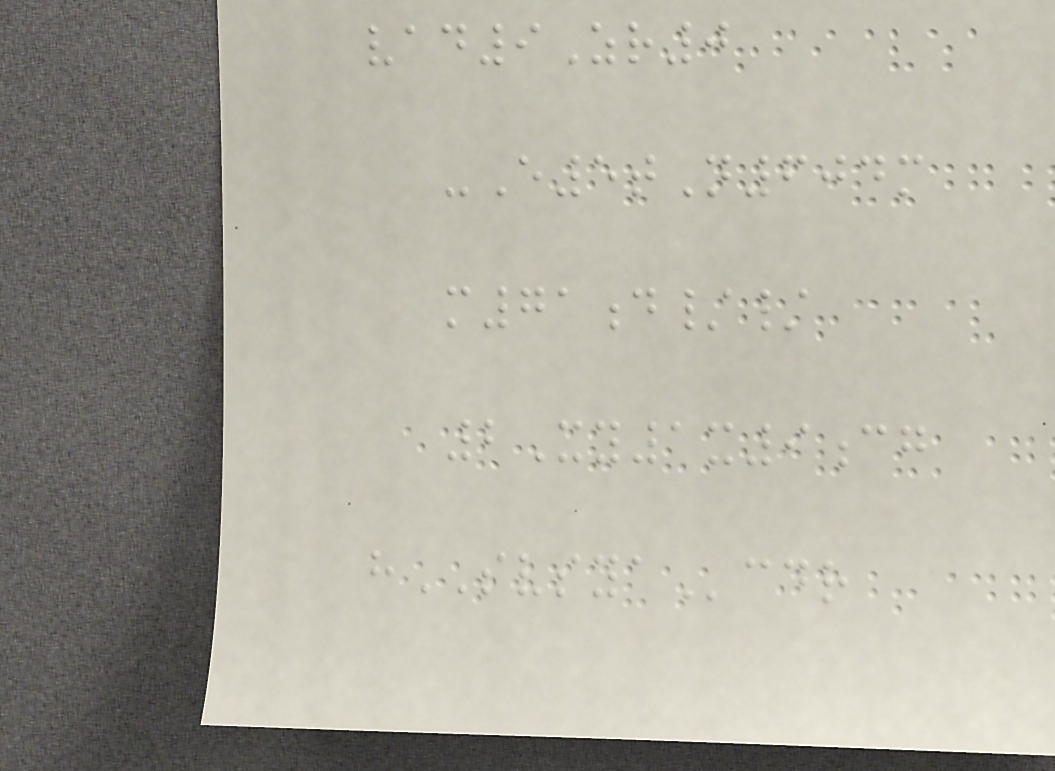vad9Zr0
-E5tN604m
m71d//
2Xy1x9cg
hSVSYAcdr
